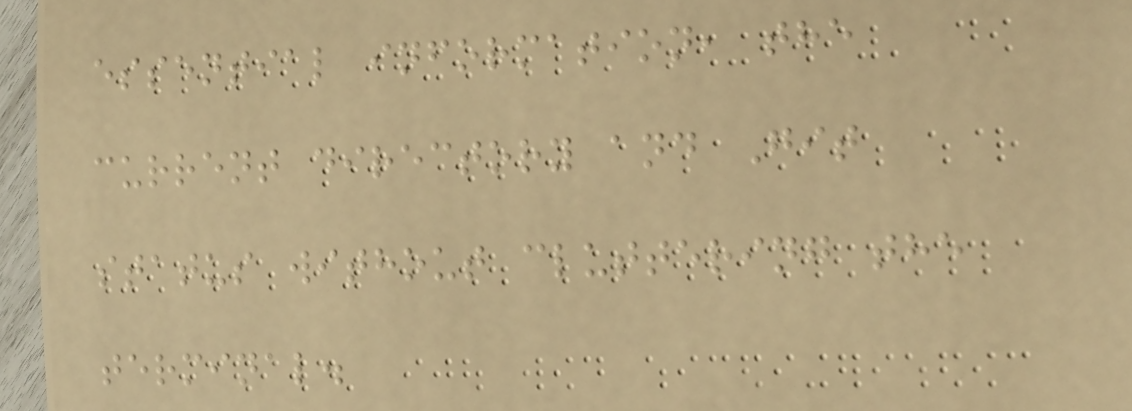essential information, the
current directory and Git
status without cluttering the
terminal.
